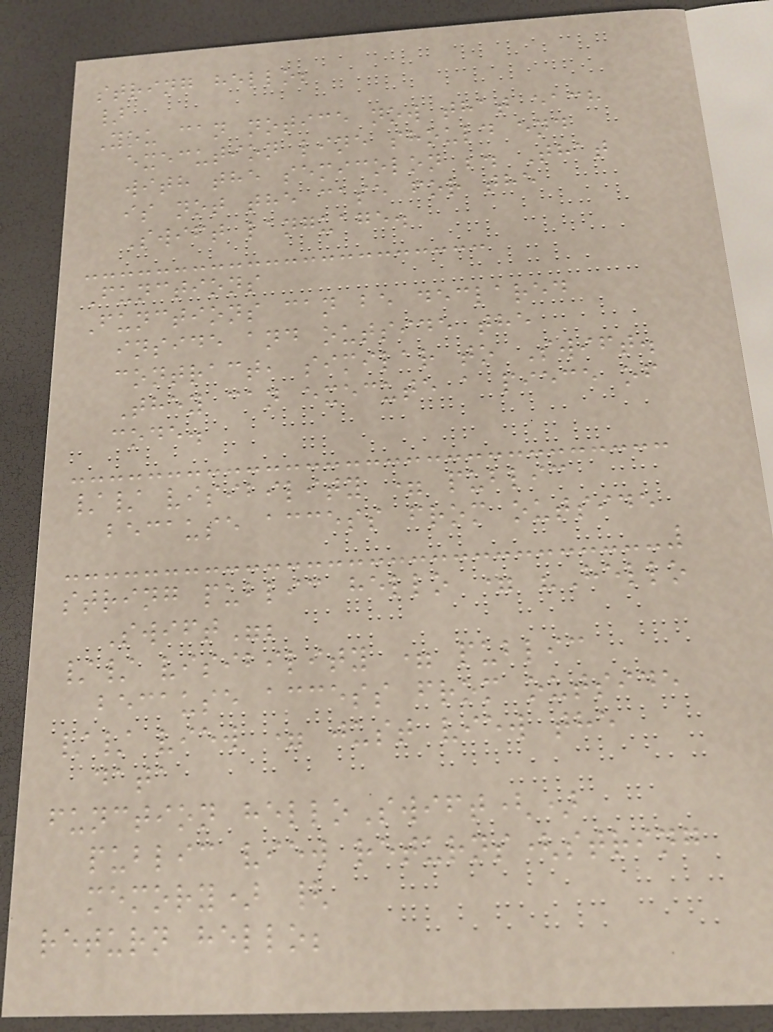string hello;
}
You can notice now that each
execution line should end
with the semicolon ;. That
is not the case for the
Swift language.
Functions
Functions can be declared
inside and outside the
contract, similar to Swift.
They can execute a piece of
code.
// visibility = public
because access from outside
string public hello = "Hello
Swift";
// visibility = public
because access from outside
// view = just view the
data
function helloSwift()
public view returns(string
memory) {
return hello;
